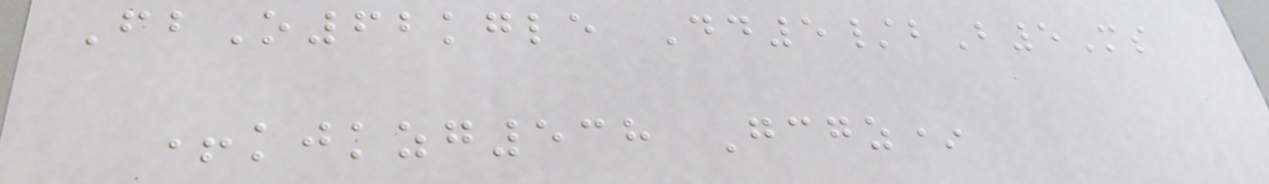FbO62kgle Dd5/bB5Ms
+kjkzg538 Gcgz*
